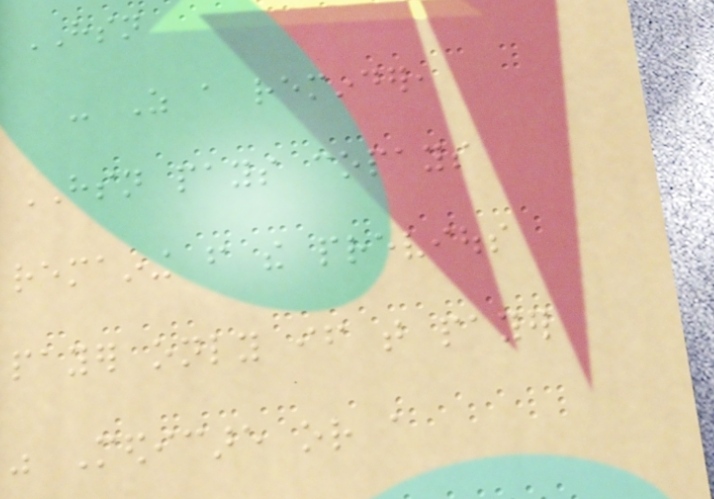HSN
- As a reminder,
HSN pays copays
remaining from the previous
payer only if that payer
was Medicare or a
